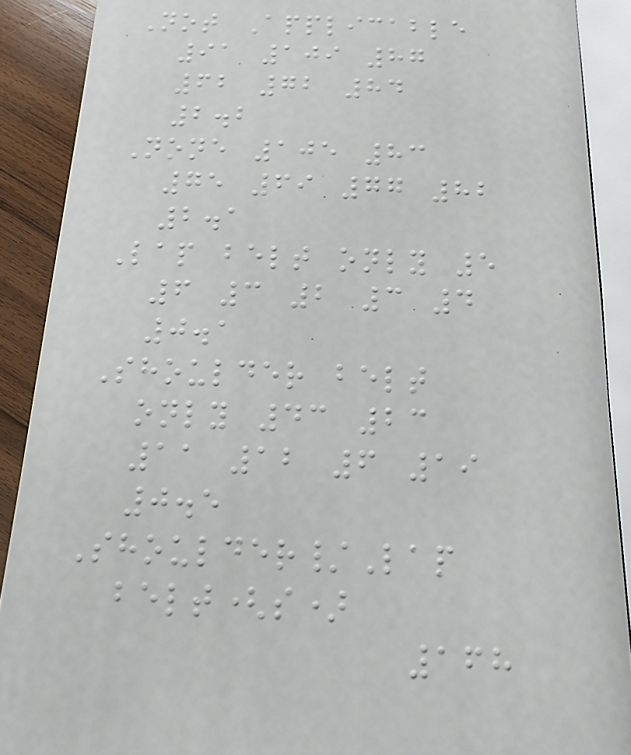Not Applicable
91 109 87
62 72 84
2.2
None 105 83
75 69 77 82
2.1
Lap belt only 5
6 3 2 3 4
0.1
Shoulder belt
only 43 23
11 12 6 19
0.5
Shoulder/Lap
belt(s)
168
